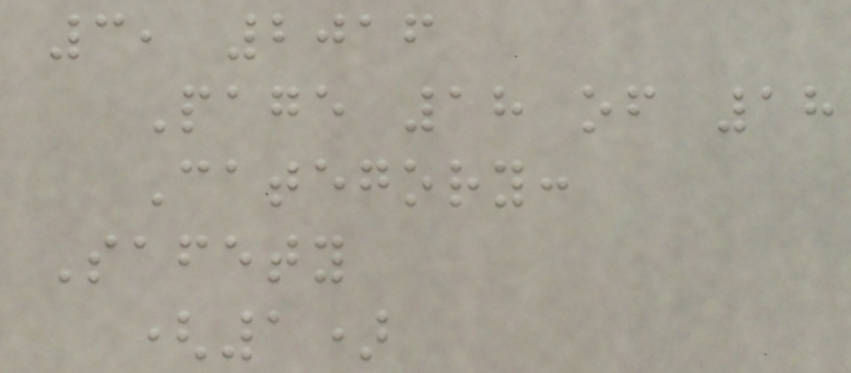3, 2016
Page 18 of 18
Category:
Safety
(1)
